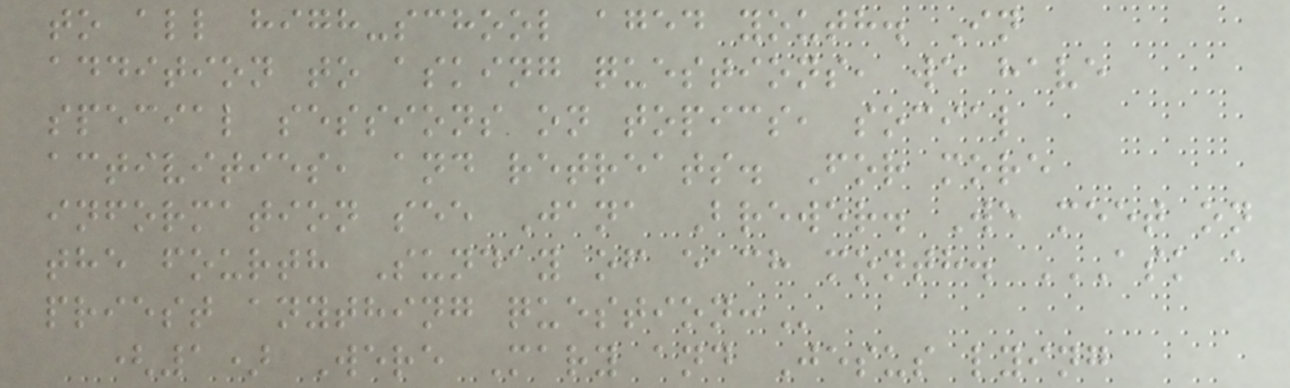to all high-school aged youth. In
addition to asking questions, we have
special sessions on topics, social
activities, and retreats. For more
information see Jana Brewer. We meet on
the fourth Sunday of each month. ASK A
PRIEST ANYTHING QUESTION:
(1) Were Mary and Jesus lying
